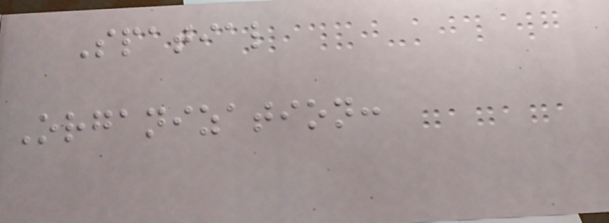Spatial
Organization:
